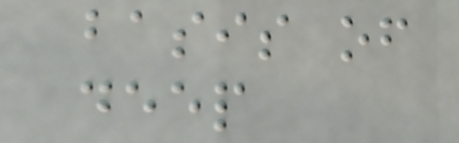basis of
deep
